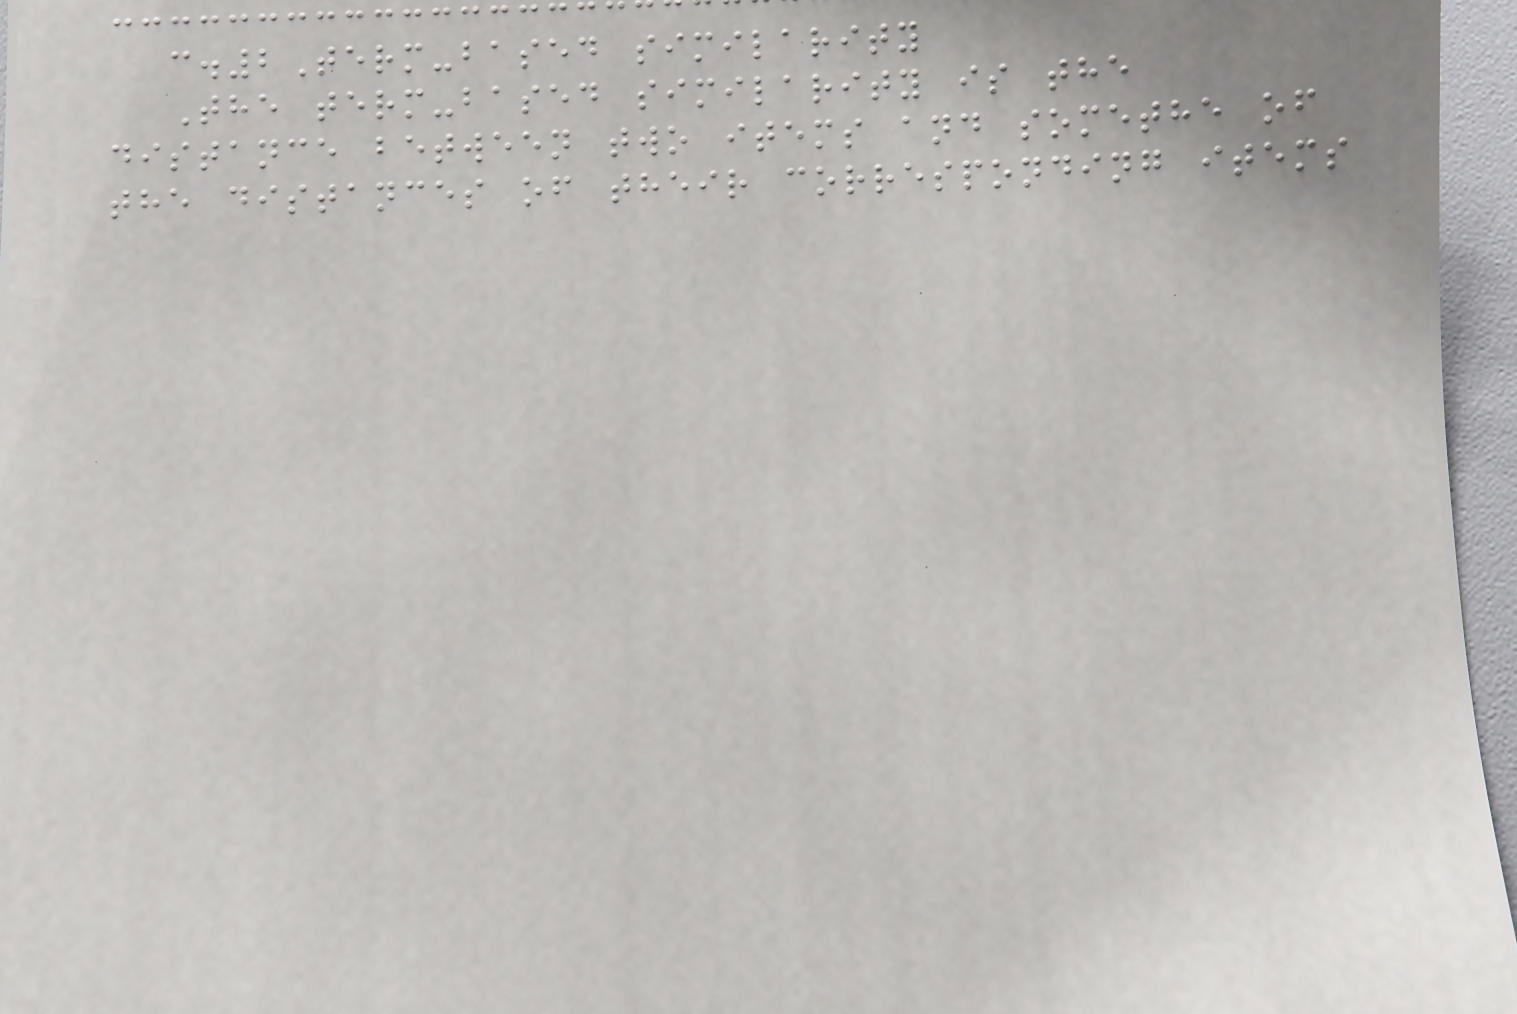c.2Term-based similarity
The term-based similarity is the
distance between two items and somethe of
the distances of their corresponding items
